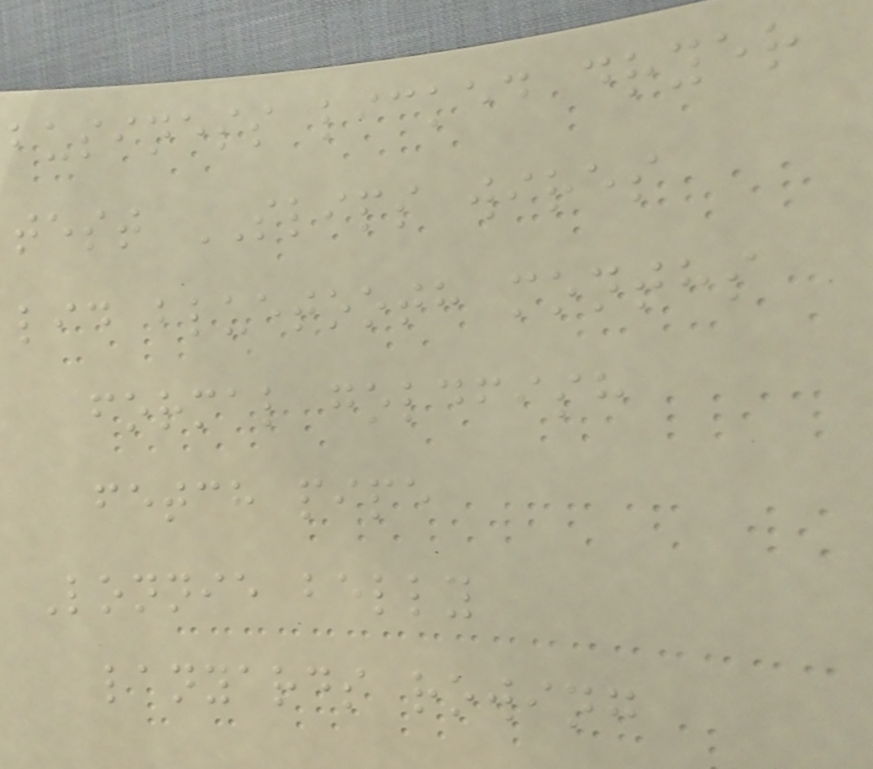business licked dryer
test SLIPS wires
lid bluetooth months
formal goldfish
fetch pipe
Lonnie belly
lanyards rowing
